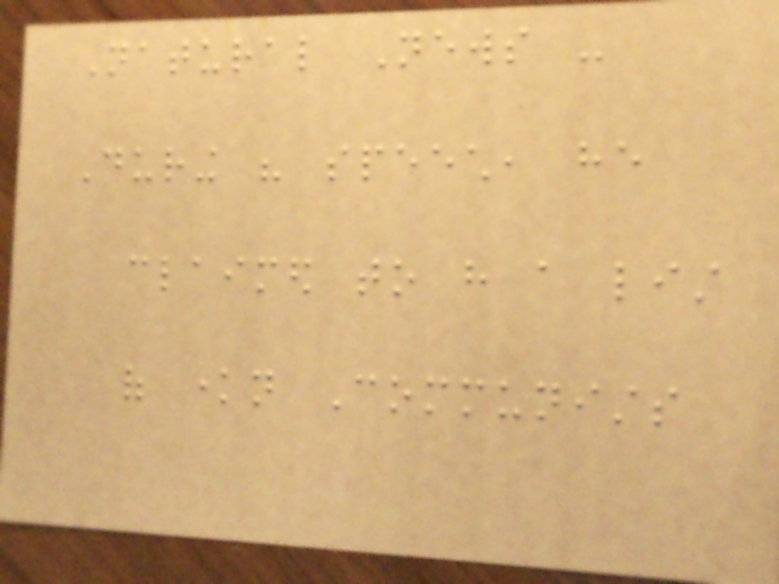Natural News -
During his speech, he
claimed to have a list
of known Communists
